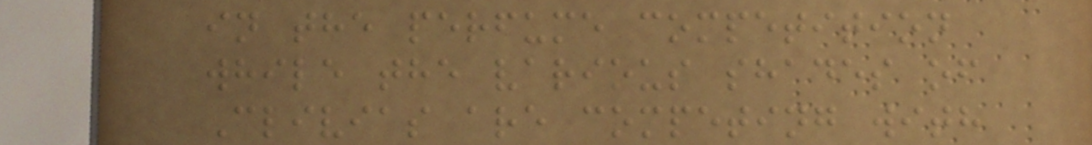in the perfume competition
while the various shades of
Clivias are competing with
